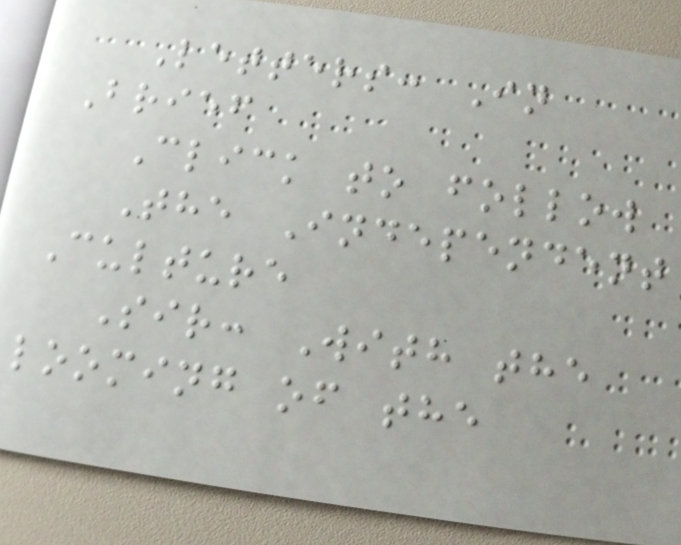Letters: In
Brief
Click to follow
The Independent
Culture
Sir: With the
looming of the
